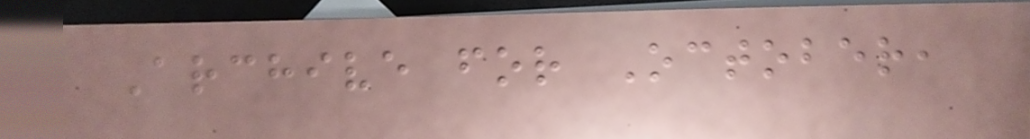Archive for October,
